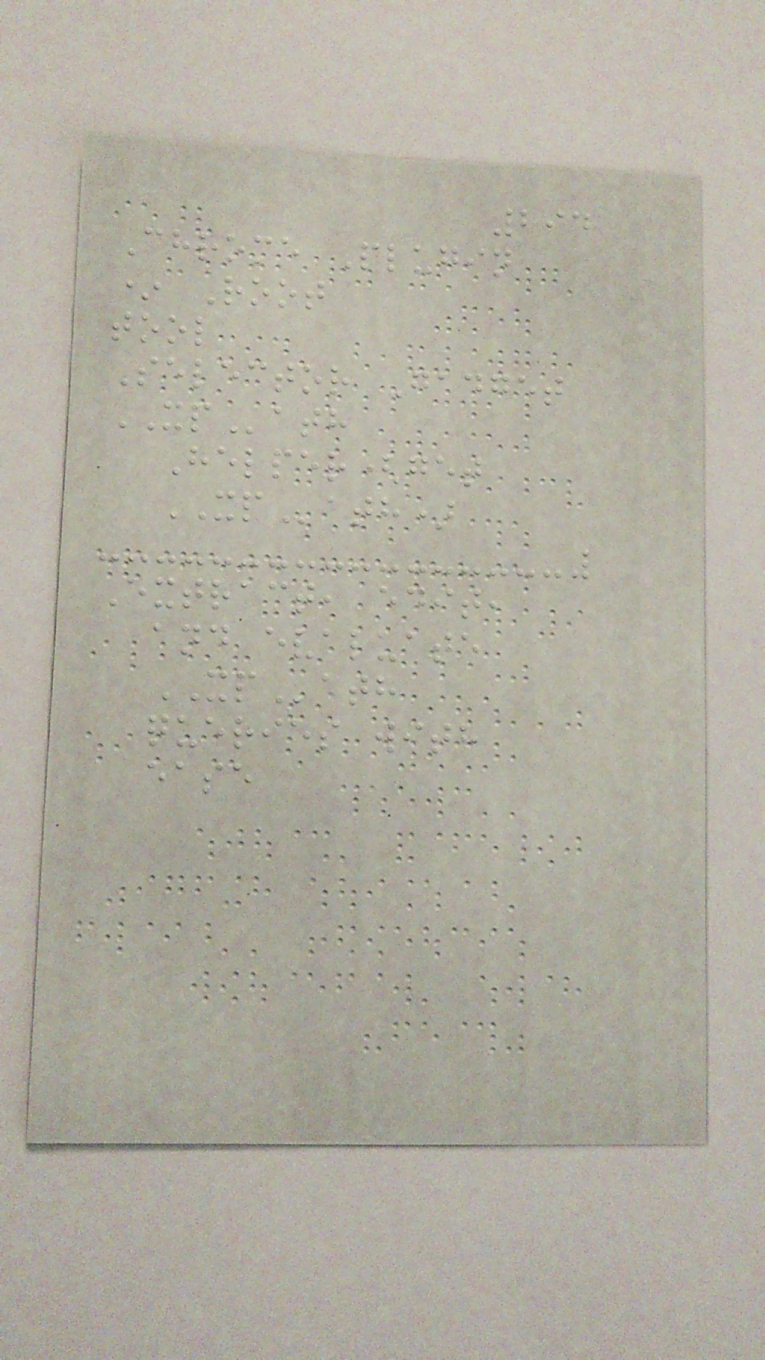294
Chrome Plugin
* Root
tool
Selector Gadget
XPath
Helper(get
XPath)
Extract, edit,
and evaluate
XPath
queries with
ease
